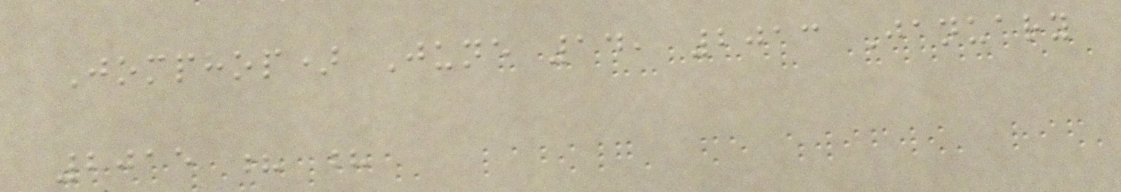Jomphop) June 14, 2013 January
2015 ? ?
